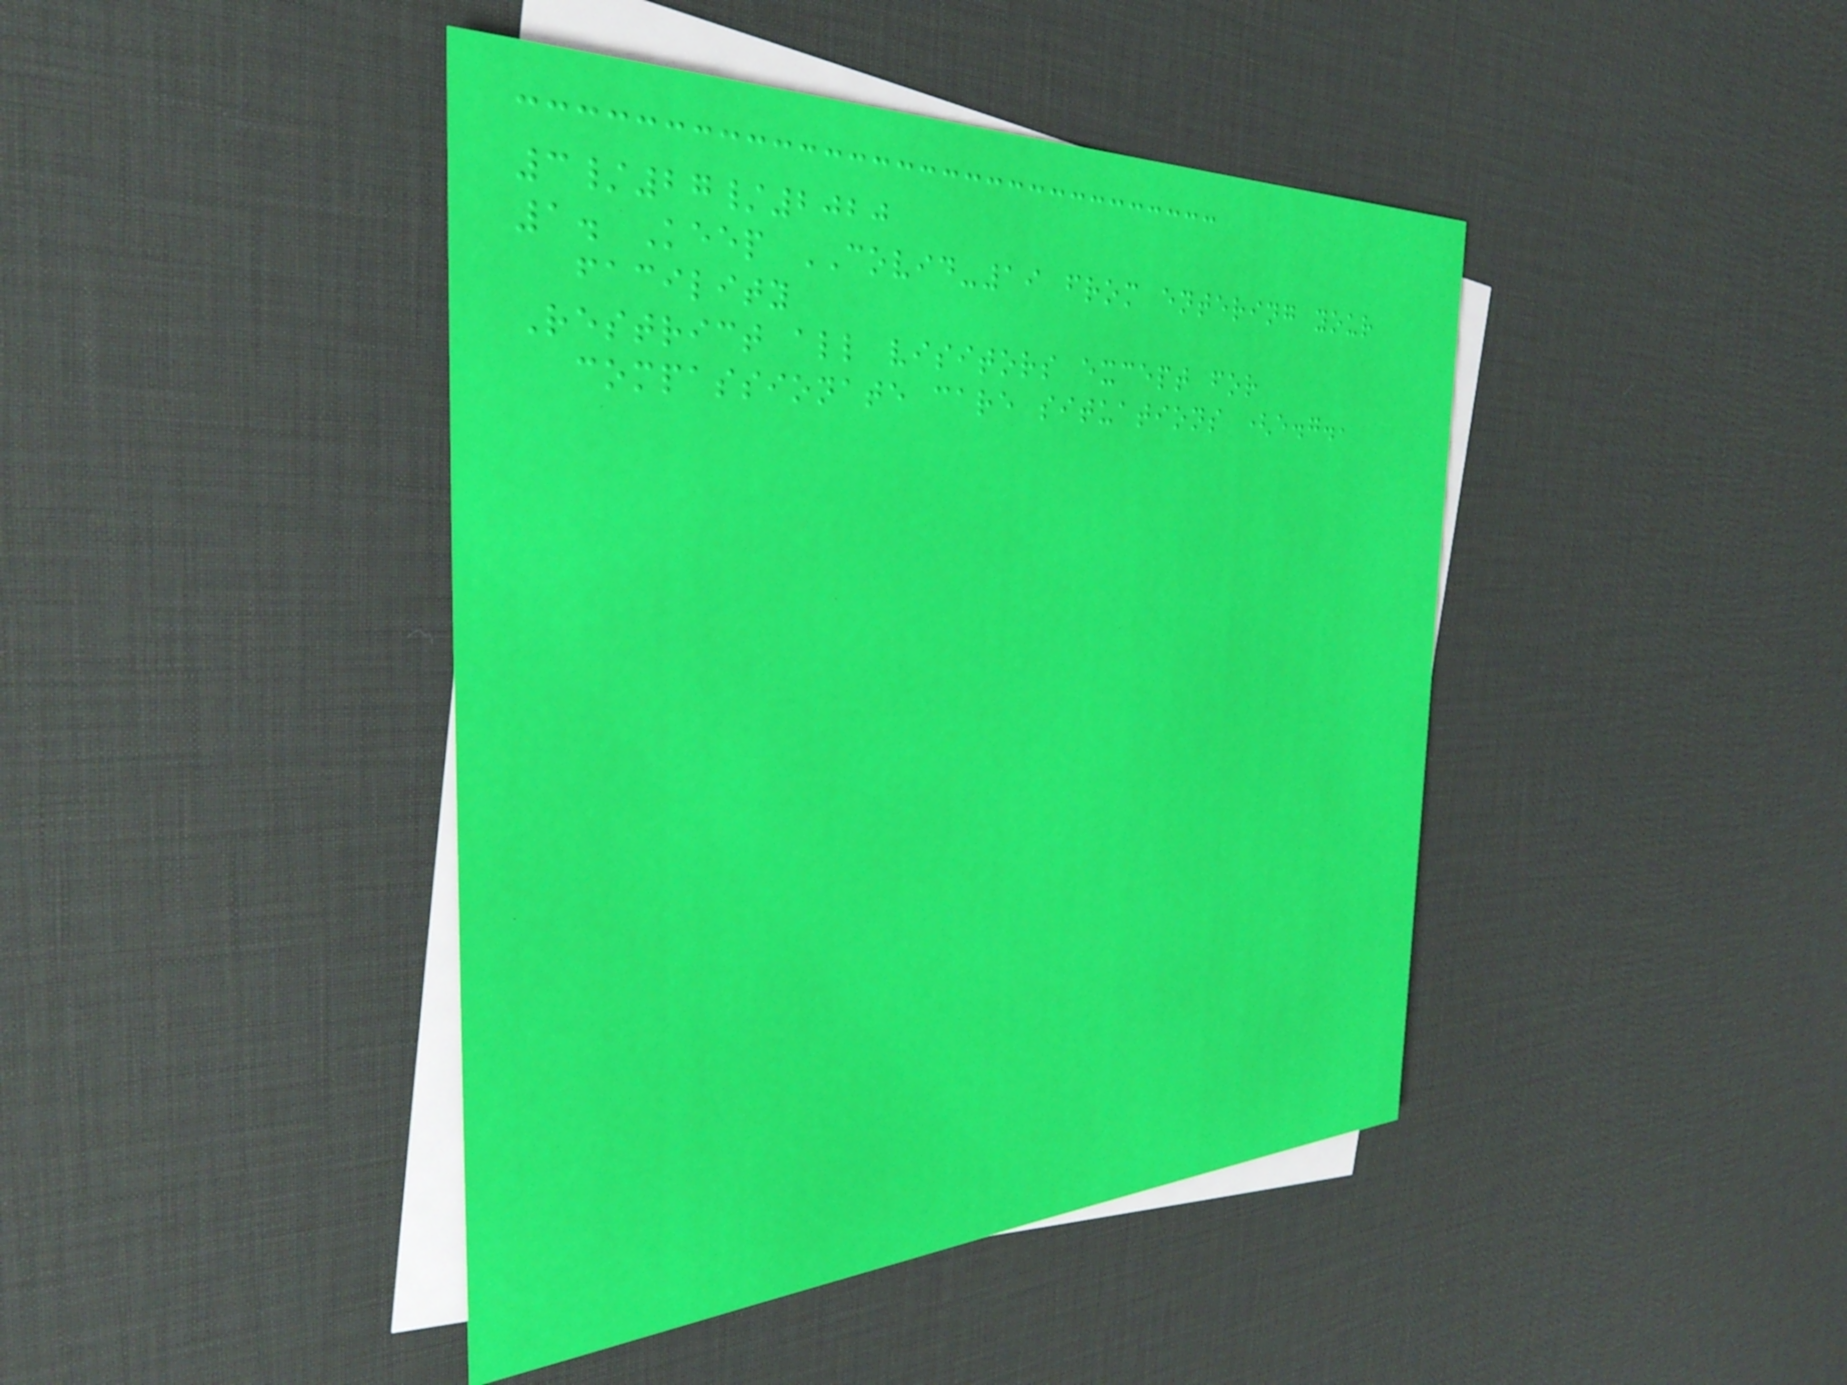3/27/2020
1. Keep COVID-19 from entering your
facility
Restrict all visitors except for
compassionate care situations (e.g.,
